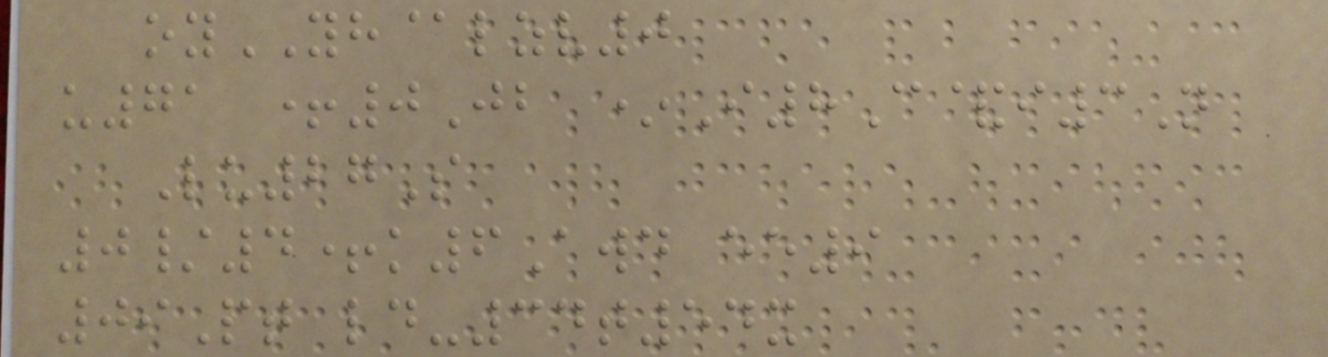oyYH@lzv0
u71 +0Jb *I8C&i3N
Lu27S
0/4+k6Awd ee9
09Pt ld-34t54x
